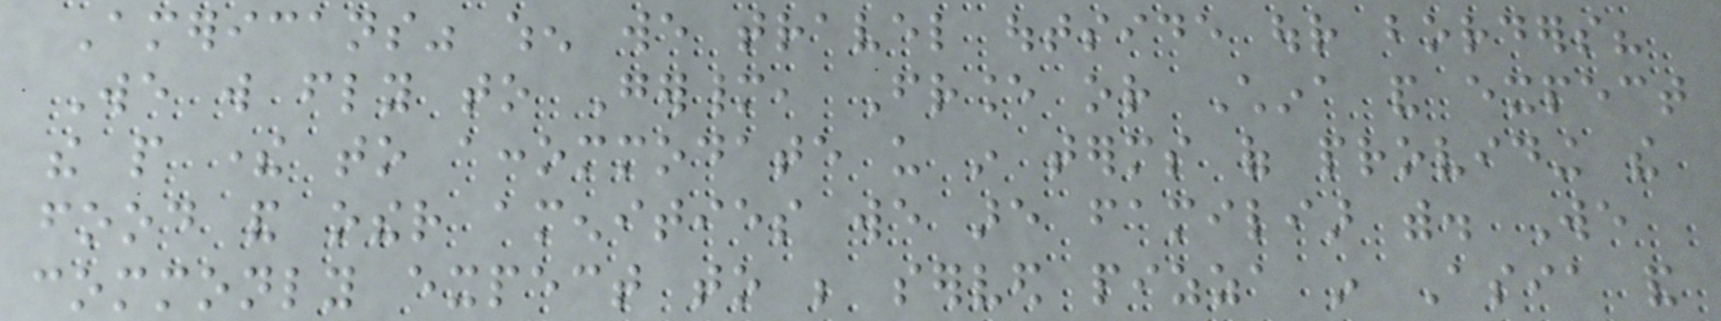Americans" when we travel outside our borders?
We will fly to Germany, France or China and expect
the people there to accommodate us in terms of providing the
food and other amenities we are familiar with. We
commonly expect to be served pizza in Asia and
